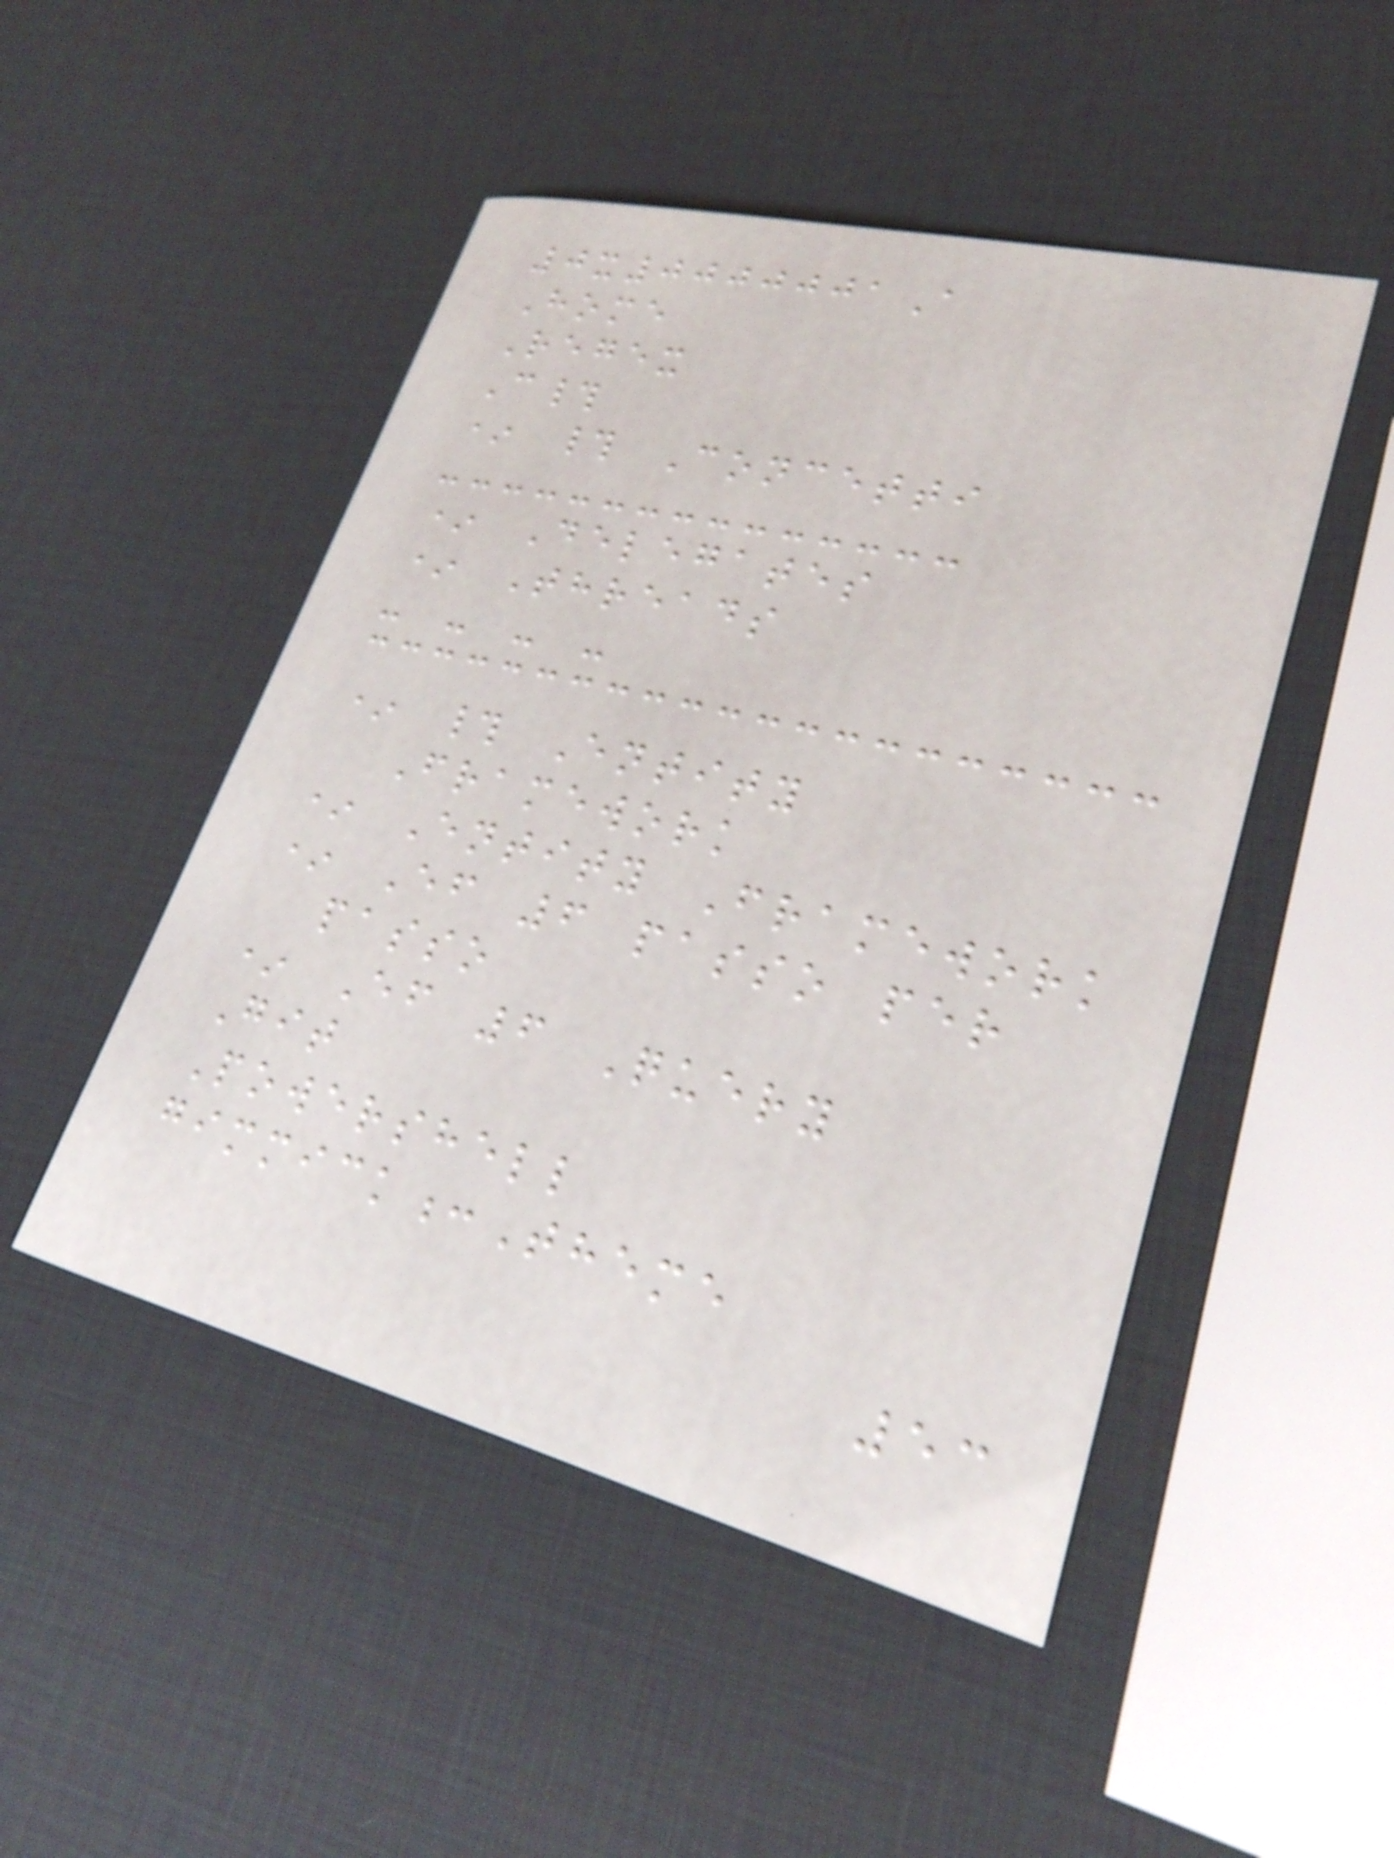0x0000001A
Home
Regex
C#
* # Concetti
* Delegates
* Threads
- - - -
* # Entity
Framework
* Entity Framework
* Ef 6 passo per
passo
* Ef 6 Query
Git
Powershell
gimmick:Theme
53
